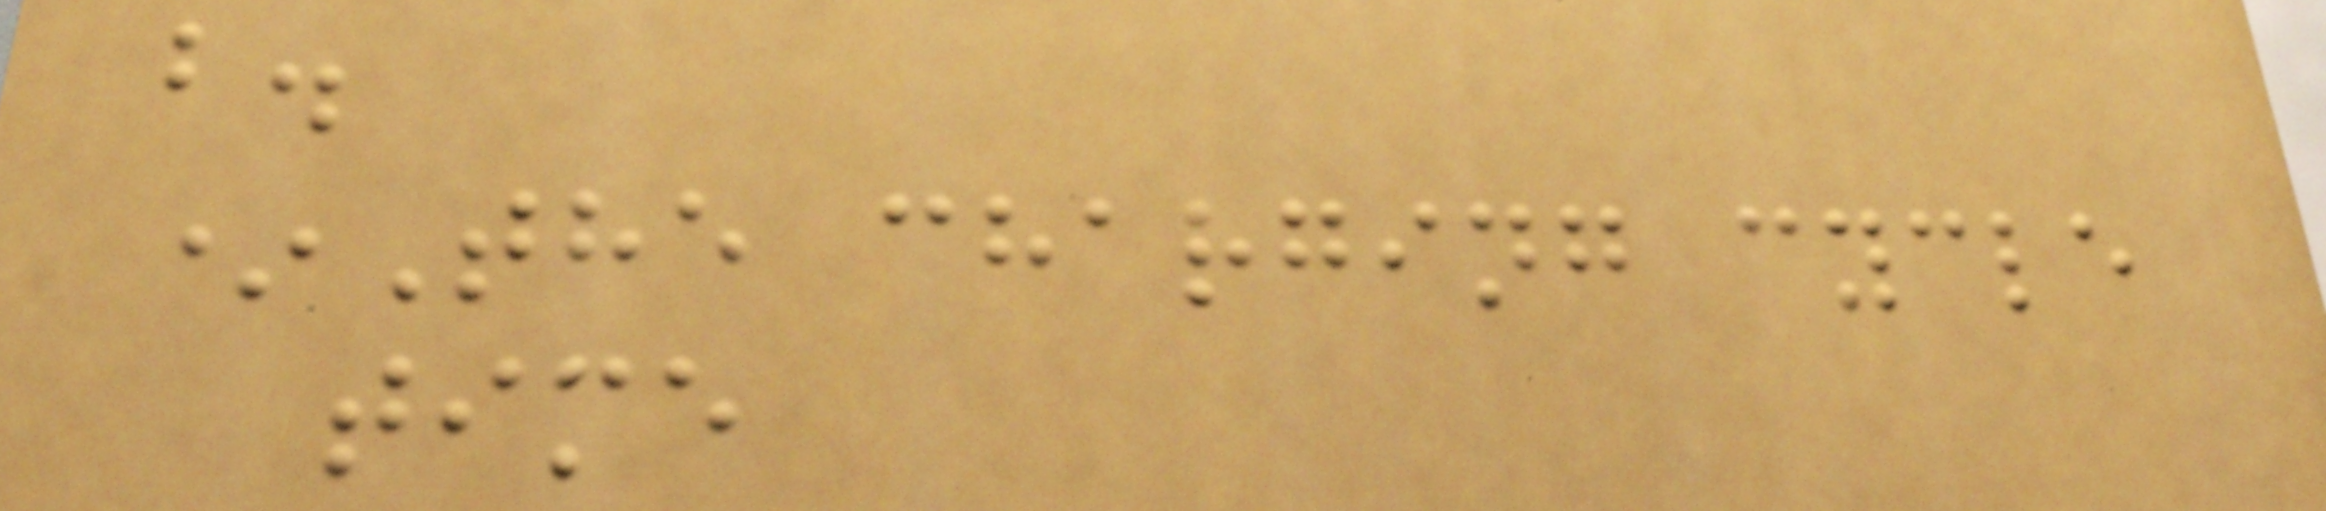b.
*The charging cycle
time
